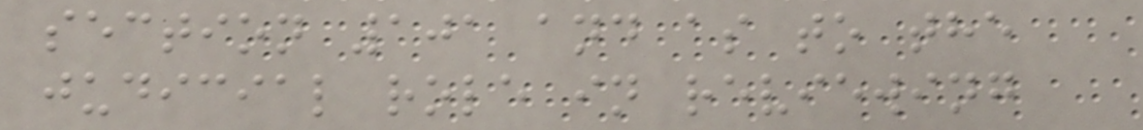section 101 and as to the
judicial role in reviewing
